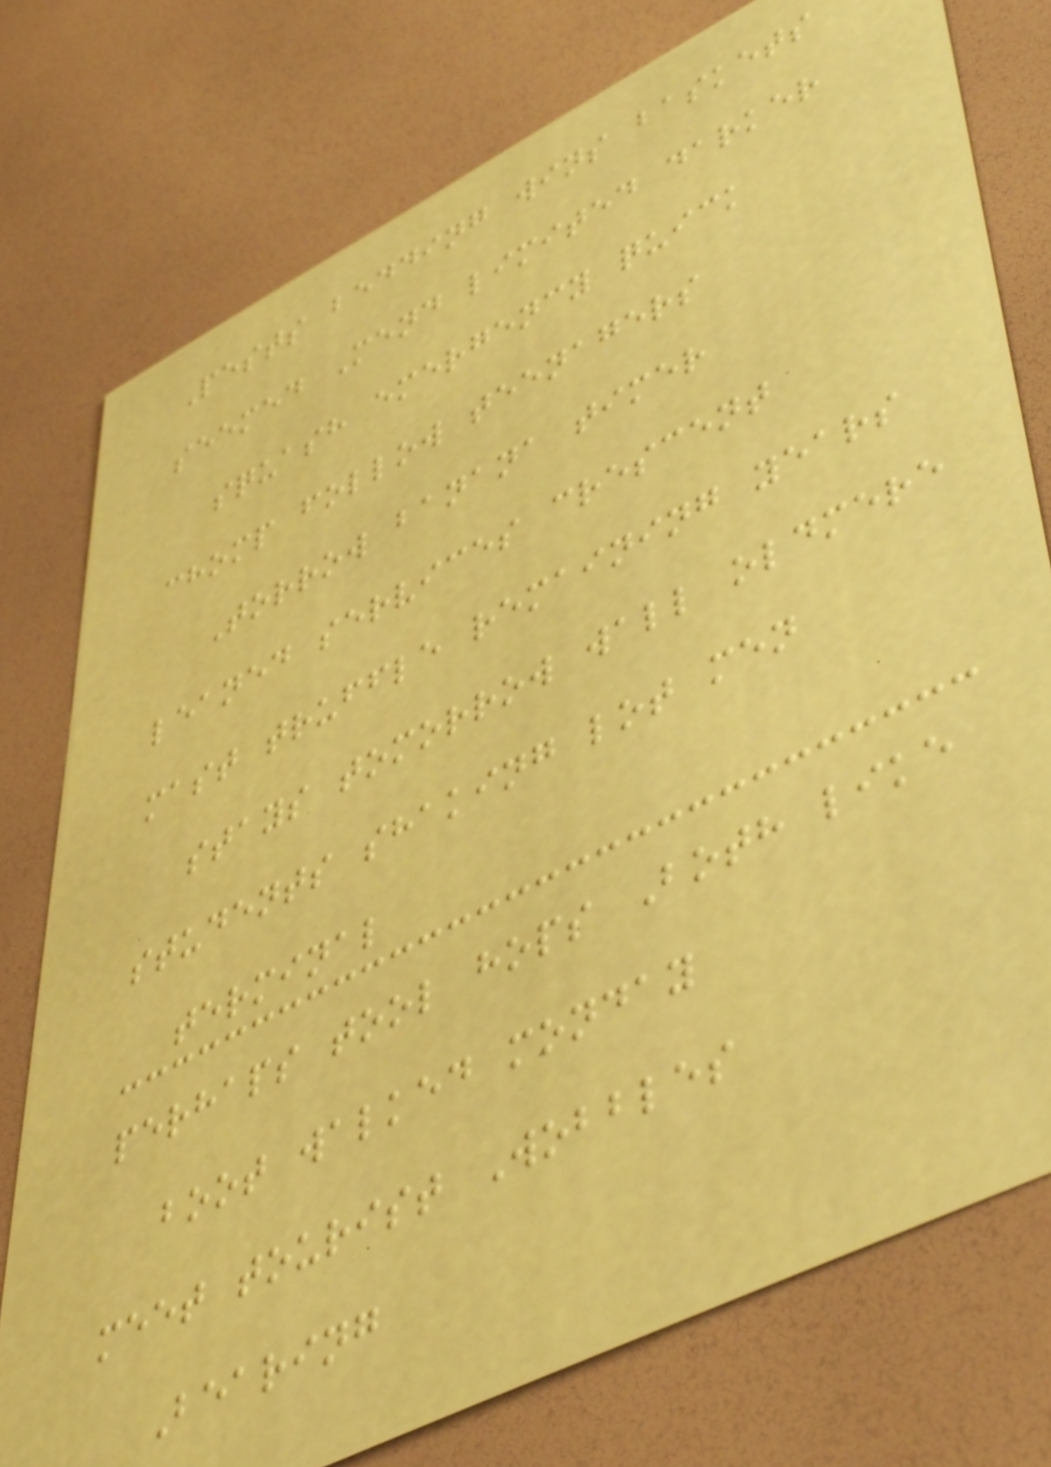Pests bedding wins baskets
seemed Mend limited darker
squash emergency quick
chomp follow teenagers
Torrow banana timer
leaned services crescent
mast truffle remaining years
stays tomorrow wall oldmere
students shaking lot men
terminal
perhaps tool hops Both like
boot walked monday
meet tourist Wobbles
Bearing
